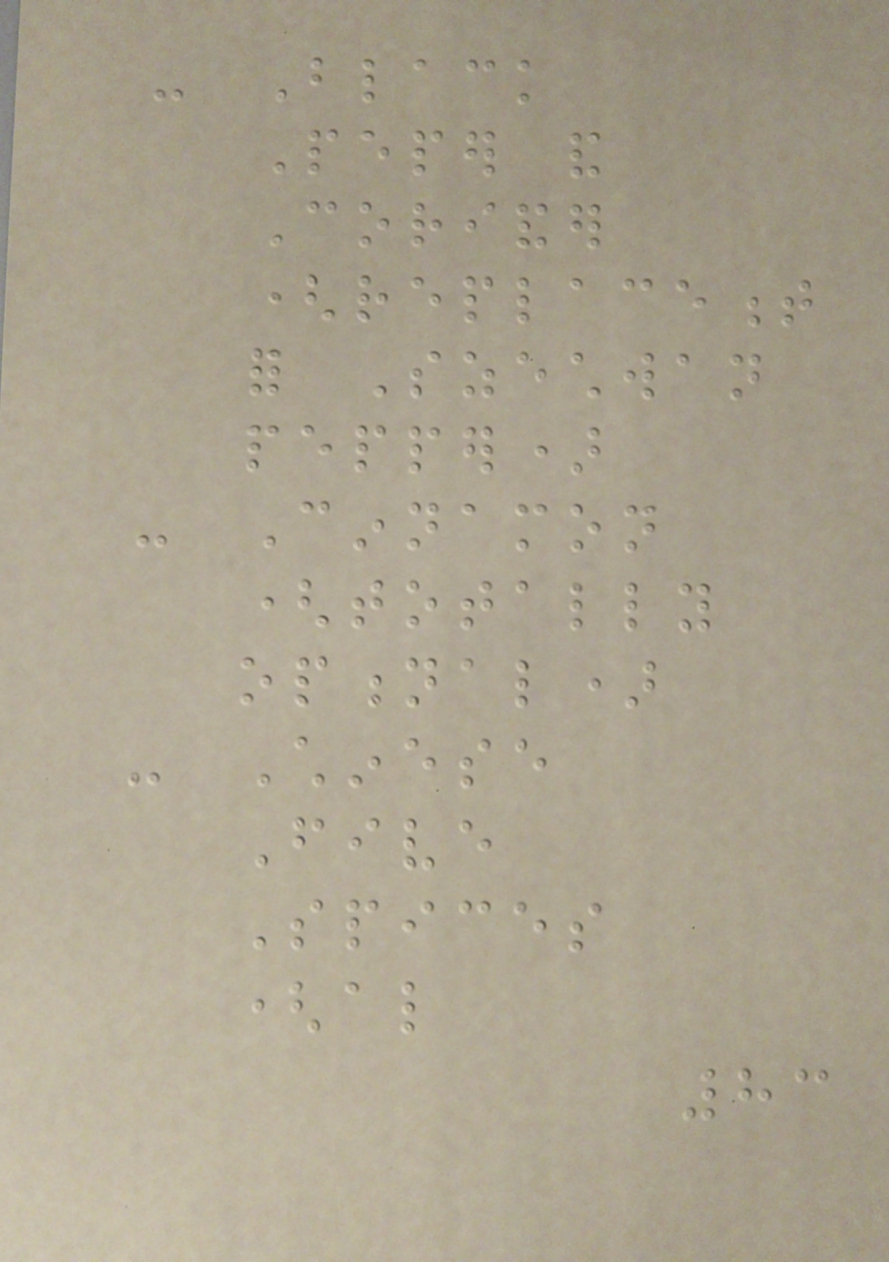- Black
Peper and
Coriander
(replacement
for Szechwan
pepper)
- Cinnamon
(totally
optional)
- Chinese
Five
Spices
(also
83
